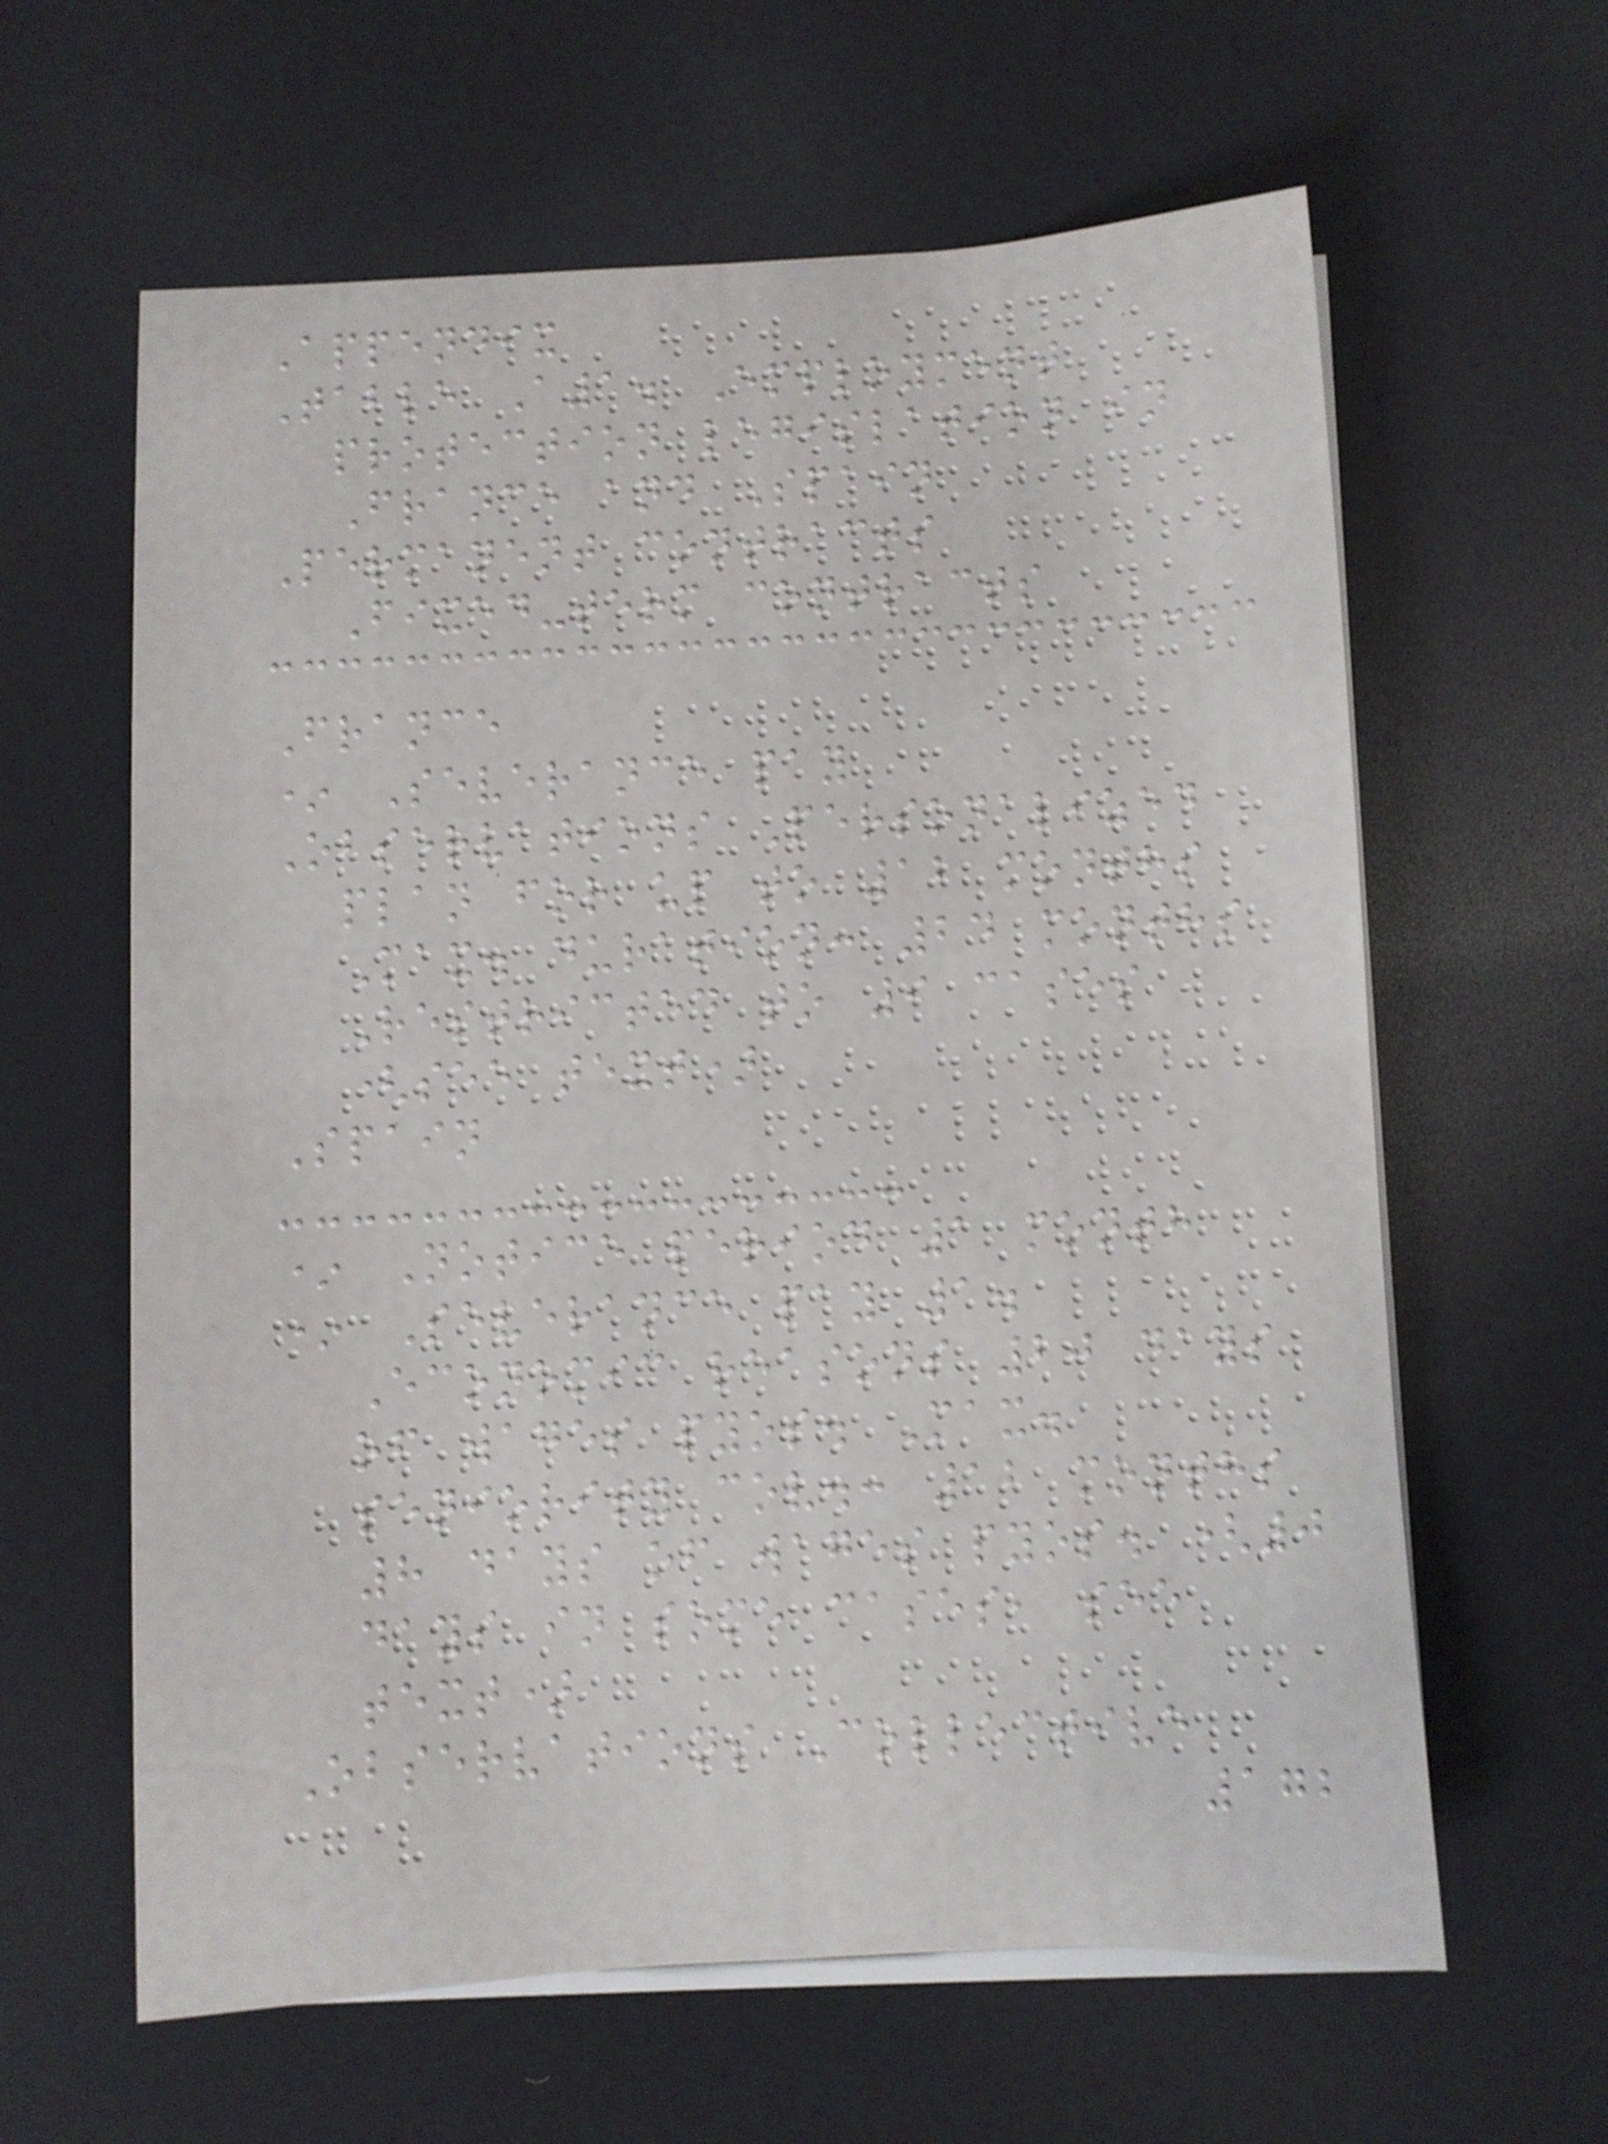Appendix
Table A1. Employment
protection legislation in
France and Spain
Permanent contracts
Fixed-term contracts
France
* Severance pay
Observations Personalized
plan for up to 12 months
Max. duration: 24 months
Restricted to 9 cases
(see text)
Spain
* Notice period 1 month
* Severance pay 1.
Economic reasons 20 days
of wages pyos. Max.
seniority cov.: 12 months
8 days of wages pyos. (0
days in some cases, see
text)
Observations Collective
172
